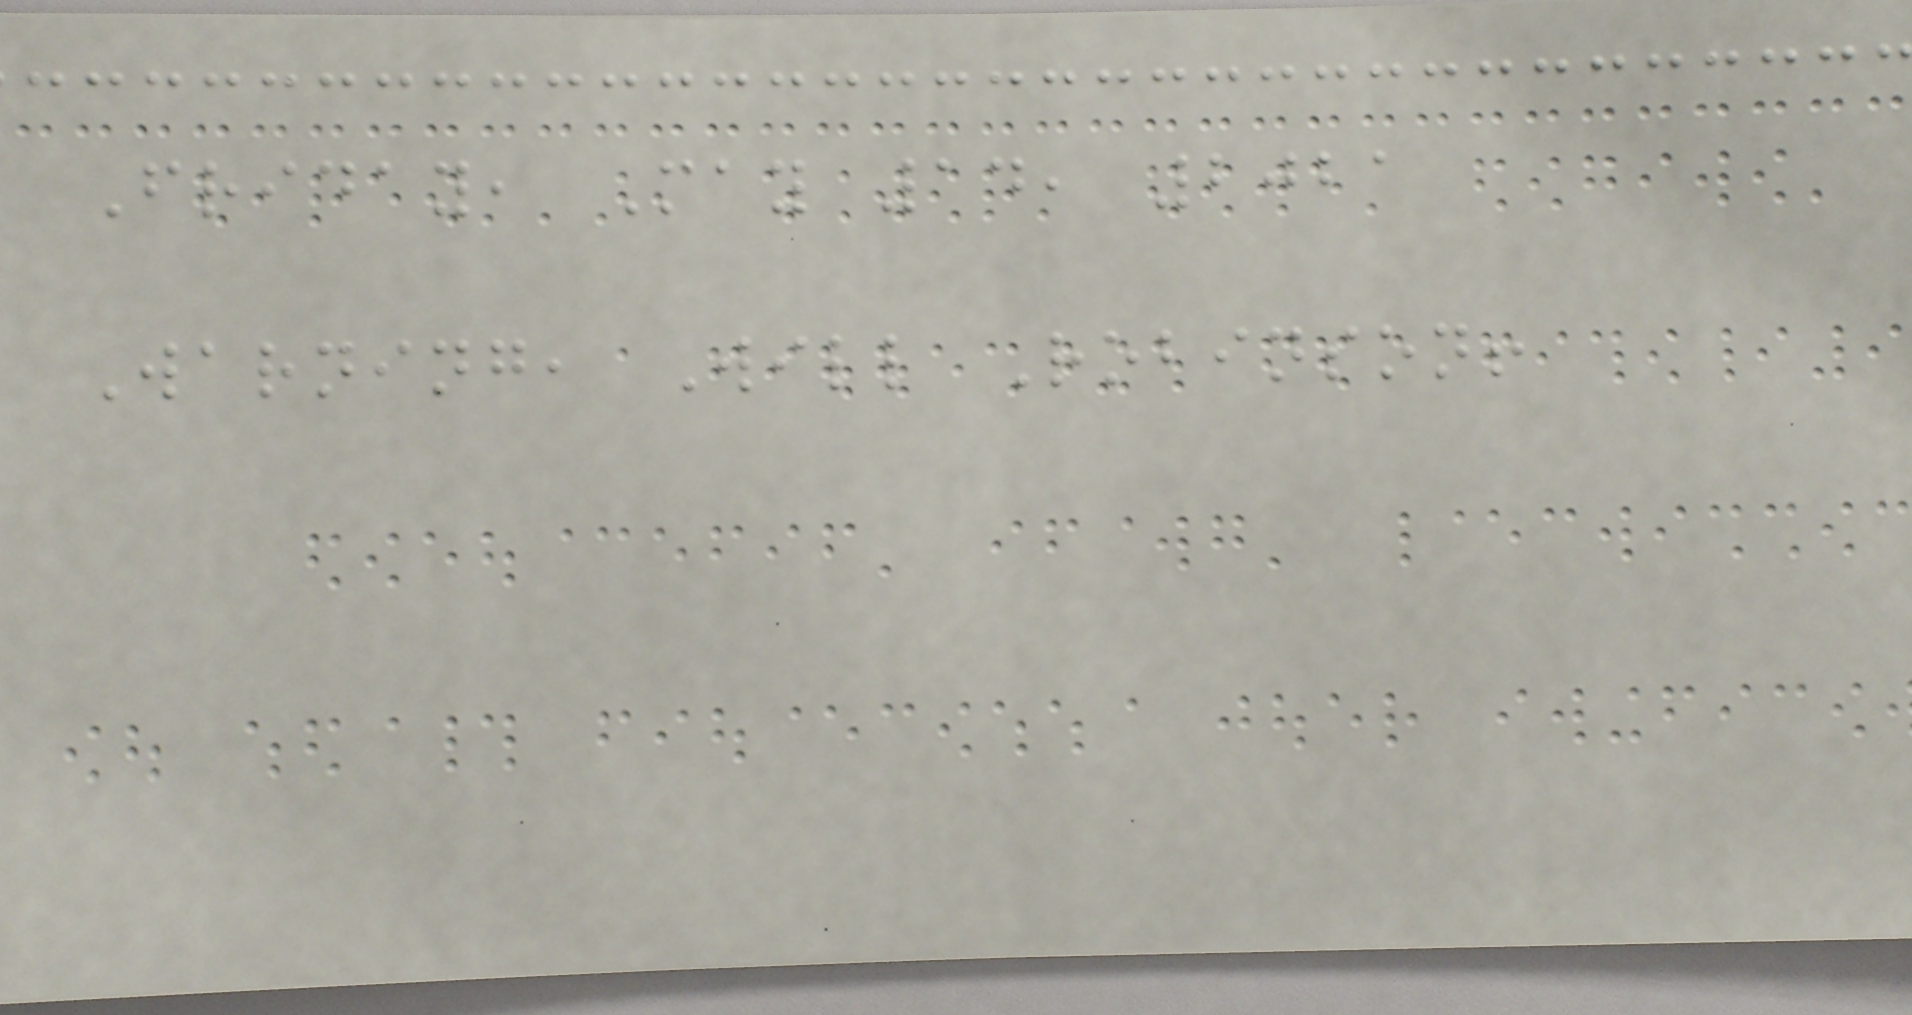Friday, May 14, 2021
Warning, Will Robinson!
